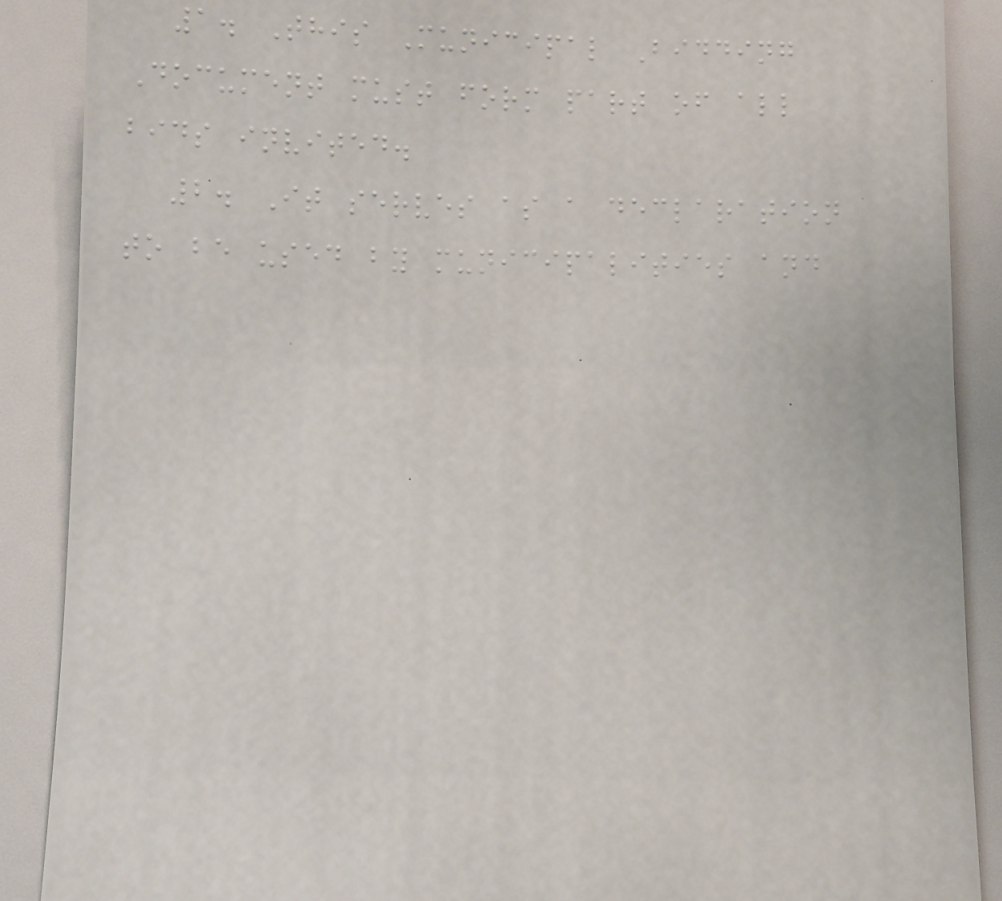1. This Municipal Bidding
Document must form part of all
bids invited.
2. It serves as a declaration
to be used by municipalities and
